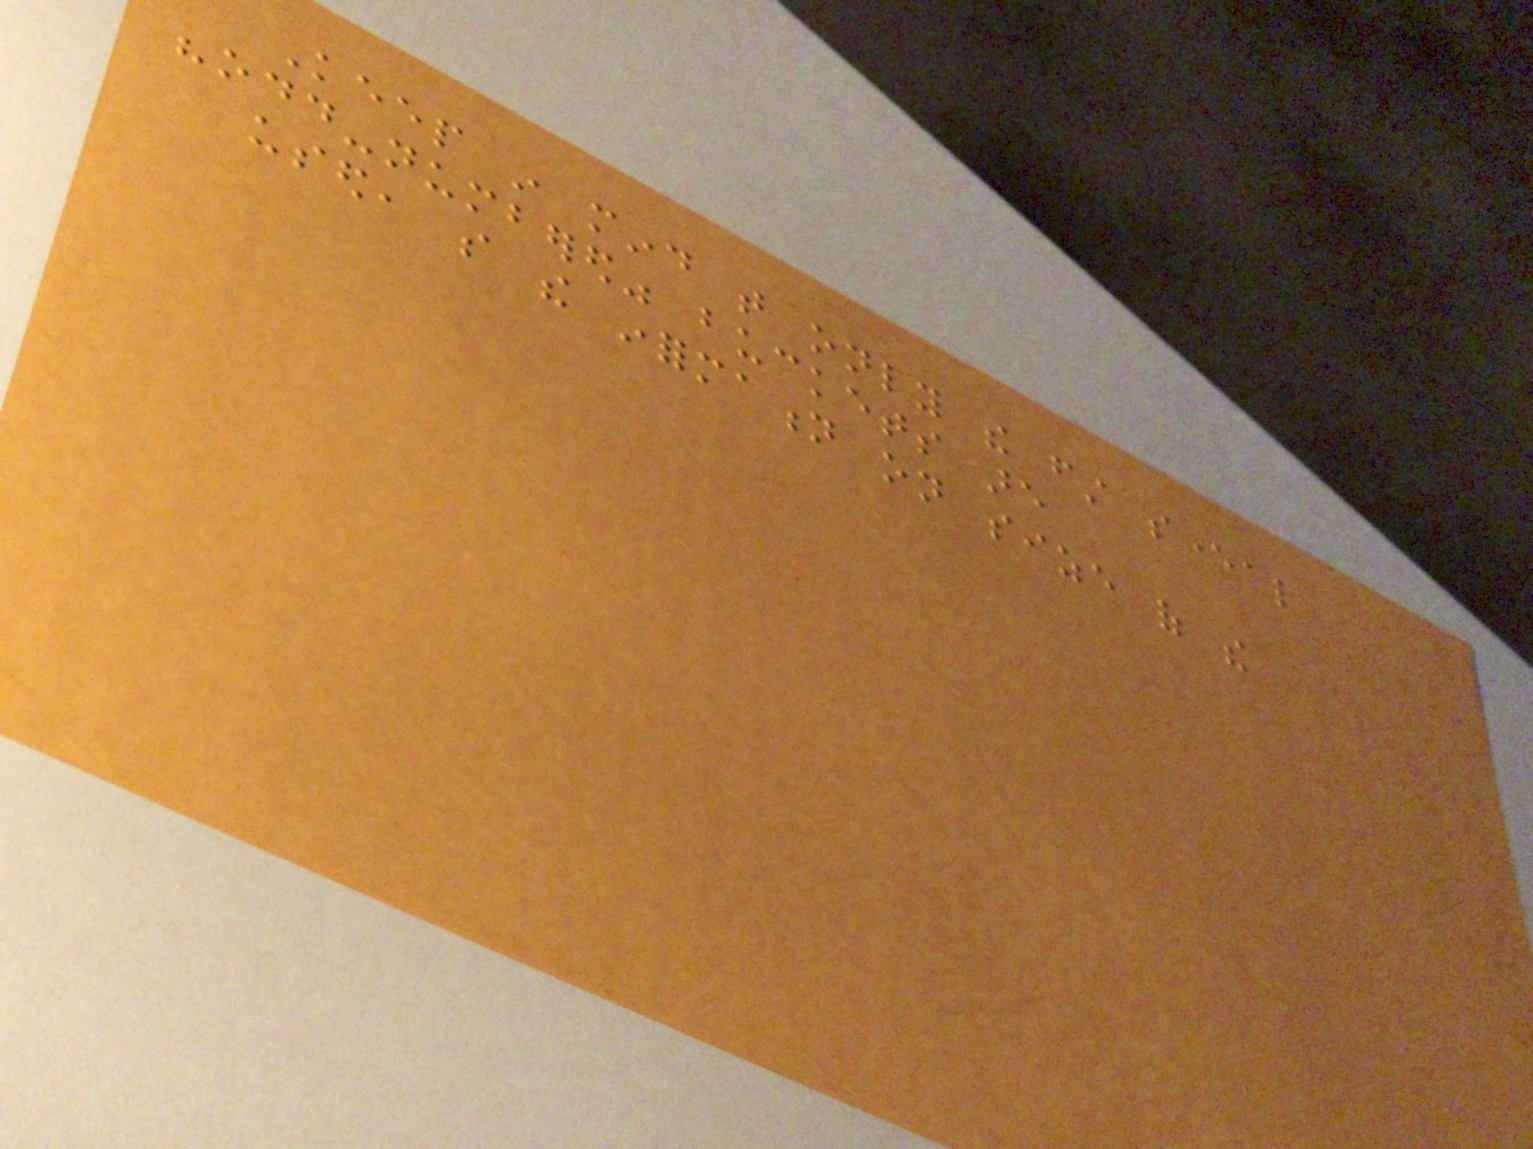Keep in mind that only the first several
"odd-numbered" buckets are
used, so the information on size of the
